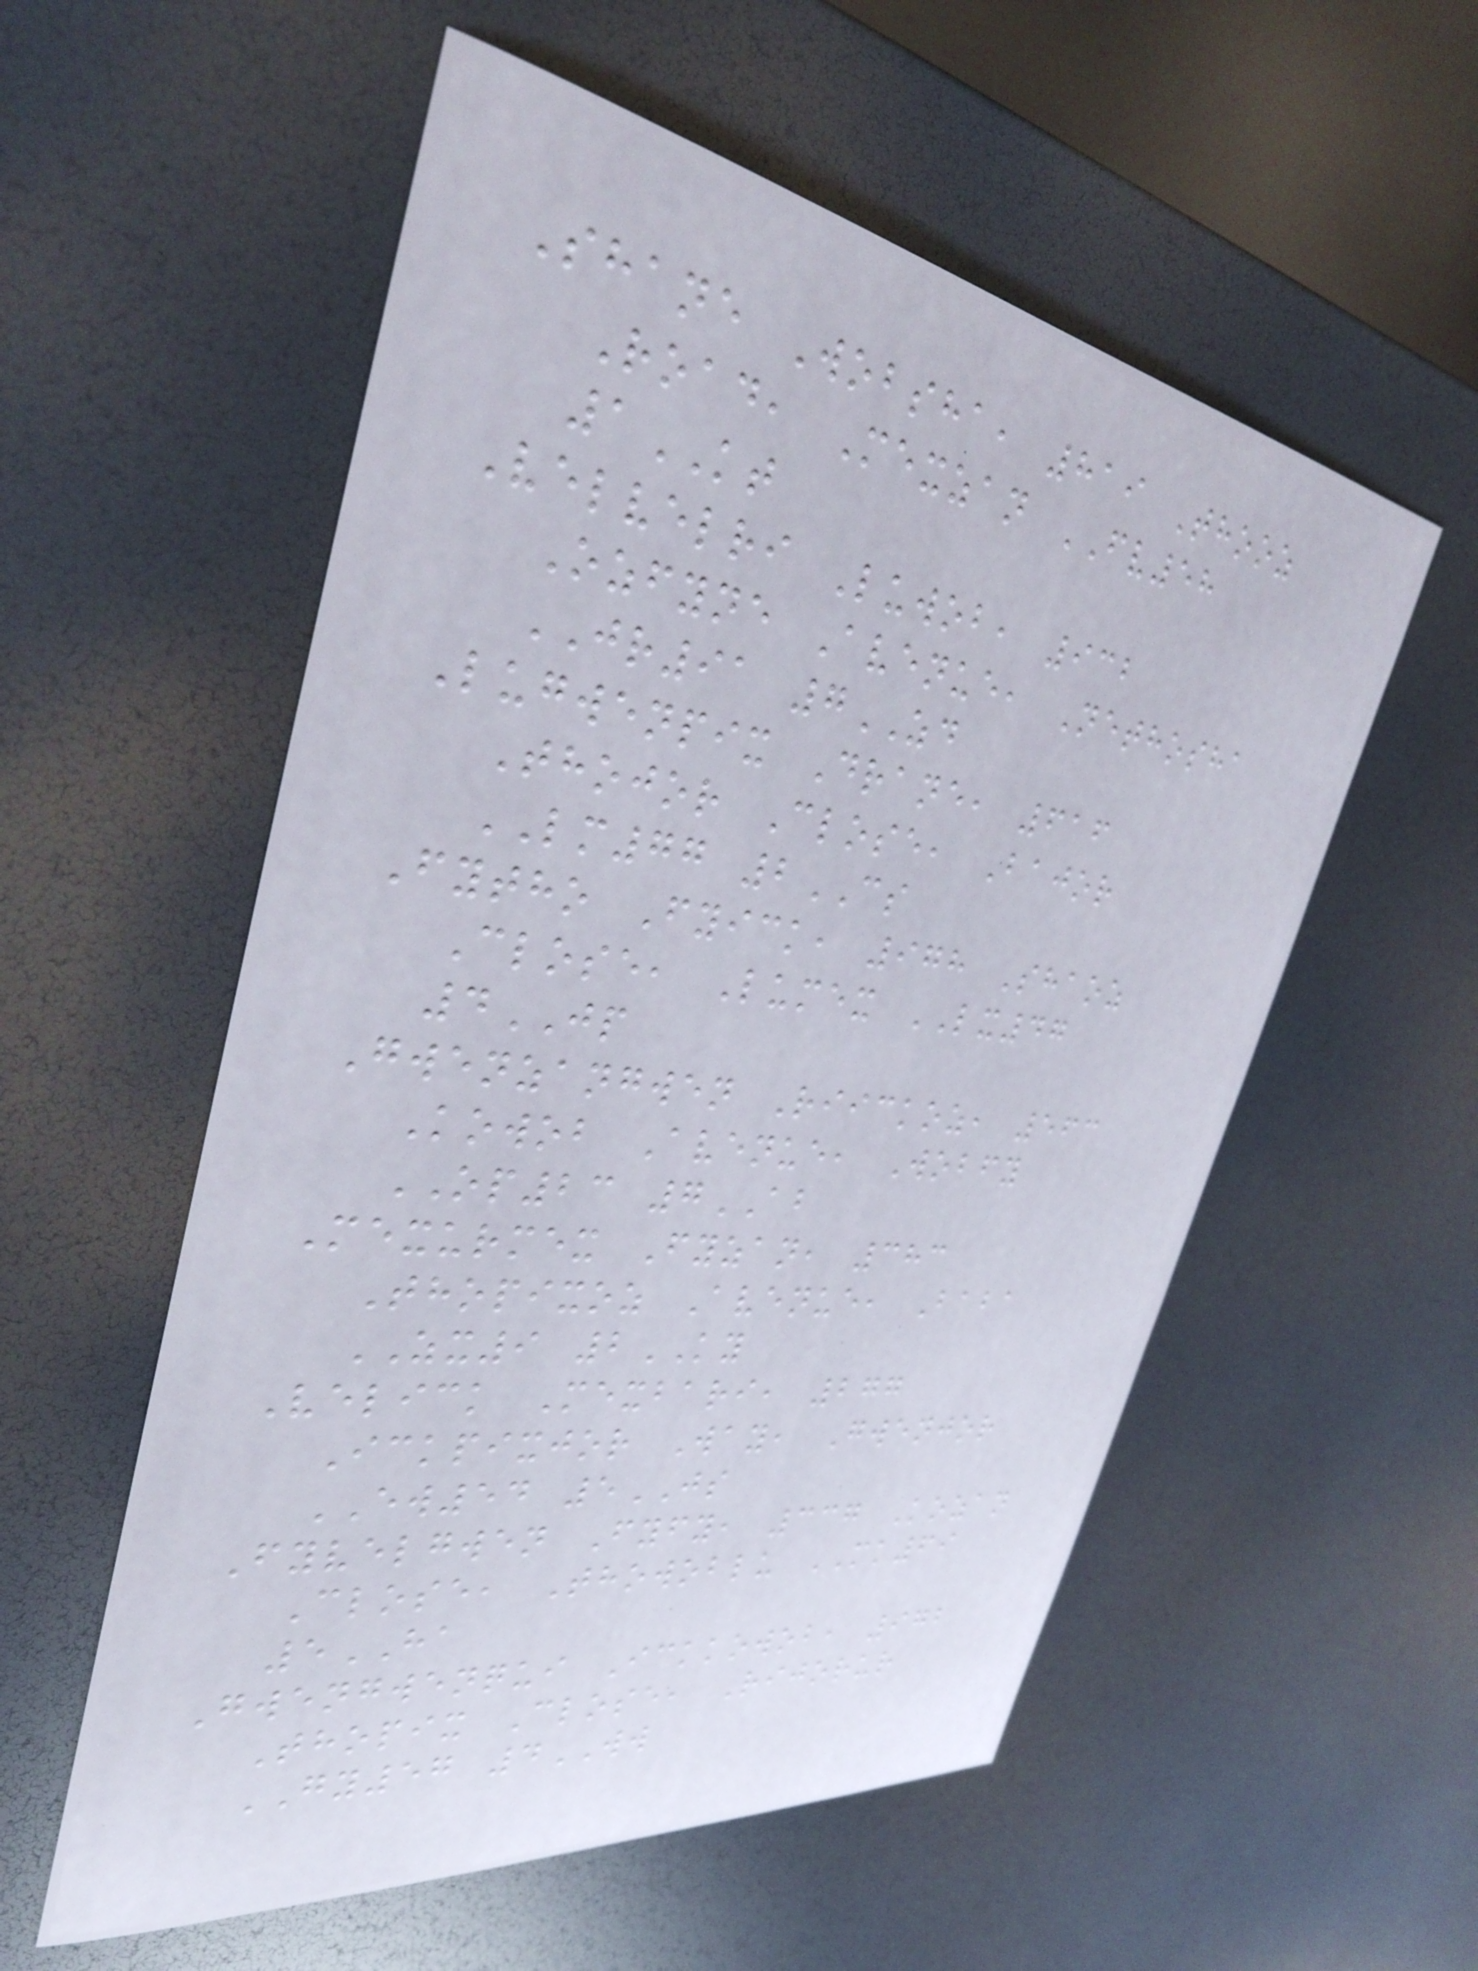Shane Wobsha, 819 Thooz
Road, Mexzan FV58
1KT
Velvelri Luwob, 932
Ozfyne Avenue, Nethosha
JR91 7ZD
Lugwenpix Drane, 616
Thojor Close, Bajor
LM77 2CS
Fytho Fyick, 978 Shaoz
Close, Lumex LX47
4JP
Gwenzangwen Riickoz, 563
Kowob Avenue, Wobfy
OP23 7AB
Mexurmex Fyzan, 383
Thopixoz Avenue, Baba
ZX9 2KY
Velick Mexbari, 277
Ickpixjor Way, Gwenjor
EW54 5JS
Fyvelgwen Fyfy, 337 Kozan
Close, Thowoblu MK69
5HA
Gwengwenqui Ickkowob, 972
Thopix Close, Rijorur
GY57 4WW
